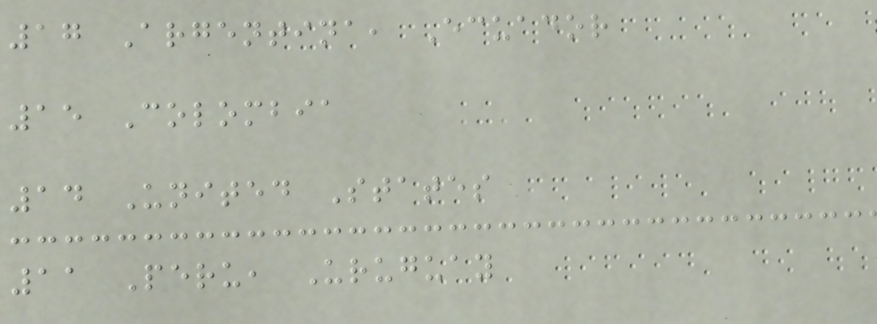17 Argentina, Ecuador
15 Colombia
14 United States
11 Peru, Uruguay
